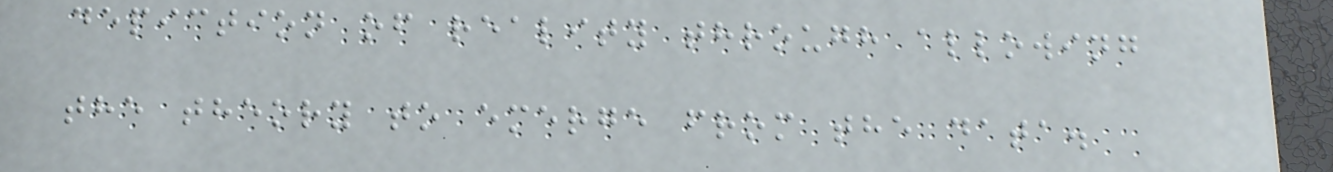depiction of reality through allowing
the theory to emerge from the data.
